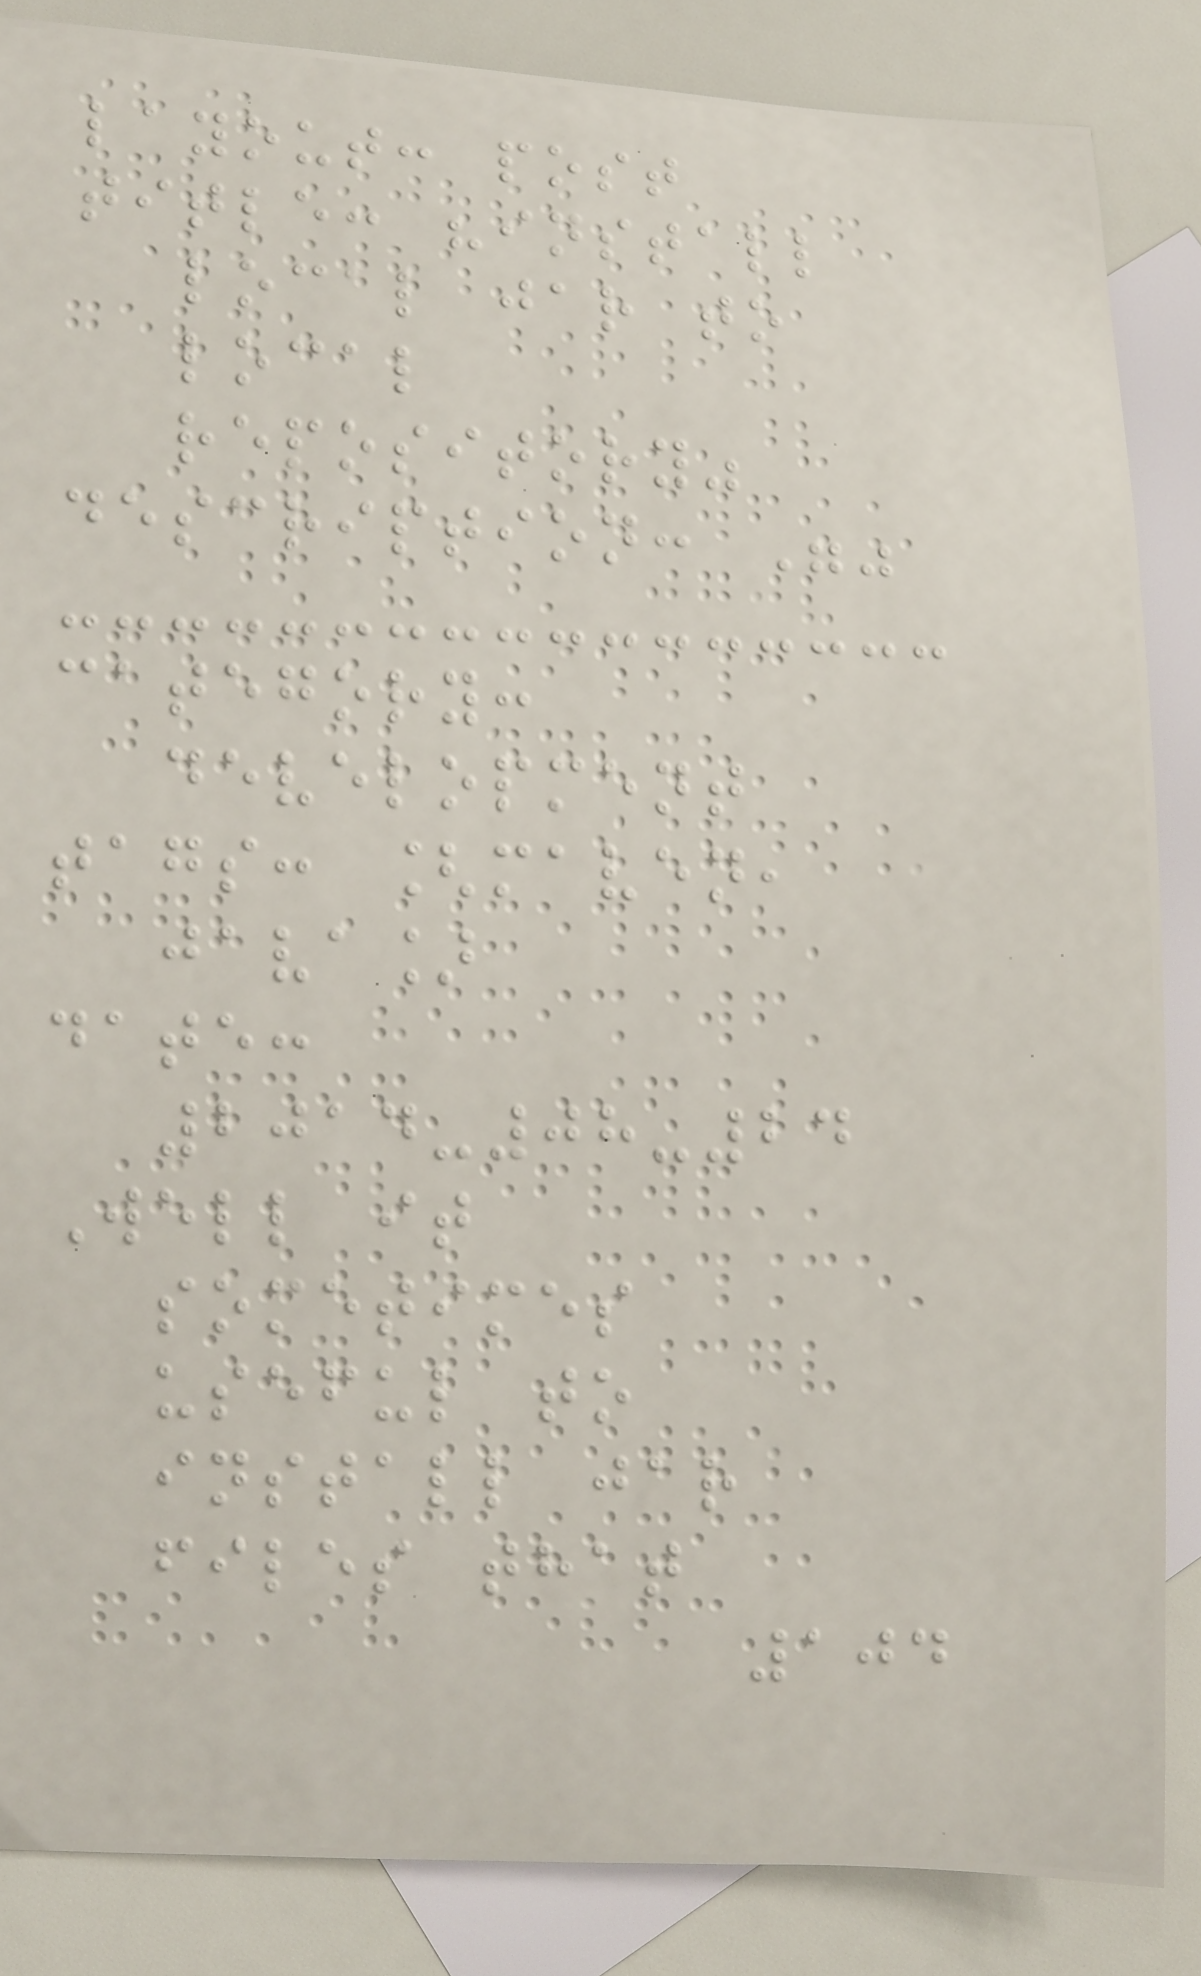layout: post
title: "install
local jar to
local
repository"
description: ""
category:
development
tags: [maven,
java]
date:
2014-08-24
Well it
sometimes
useful to
install jar
files that
104
